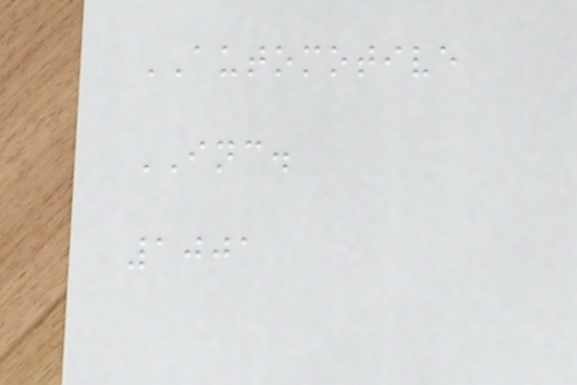AUTOMOTIVE
INC.
1001
